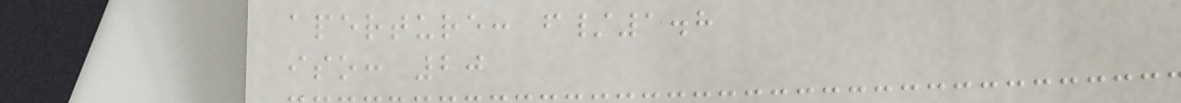aperture: f/1.8
iso: 20
